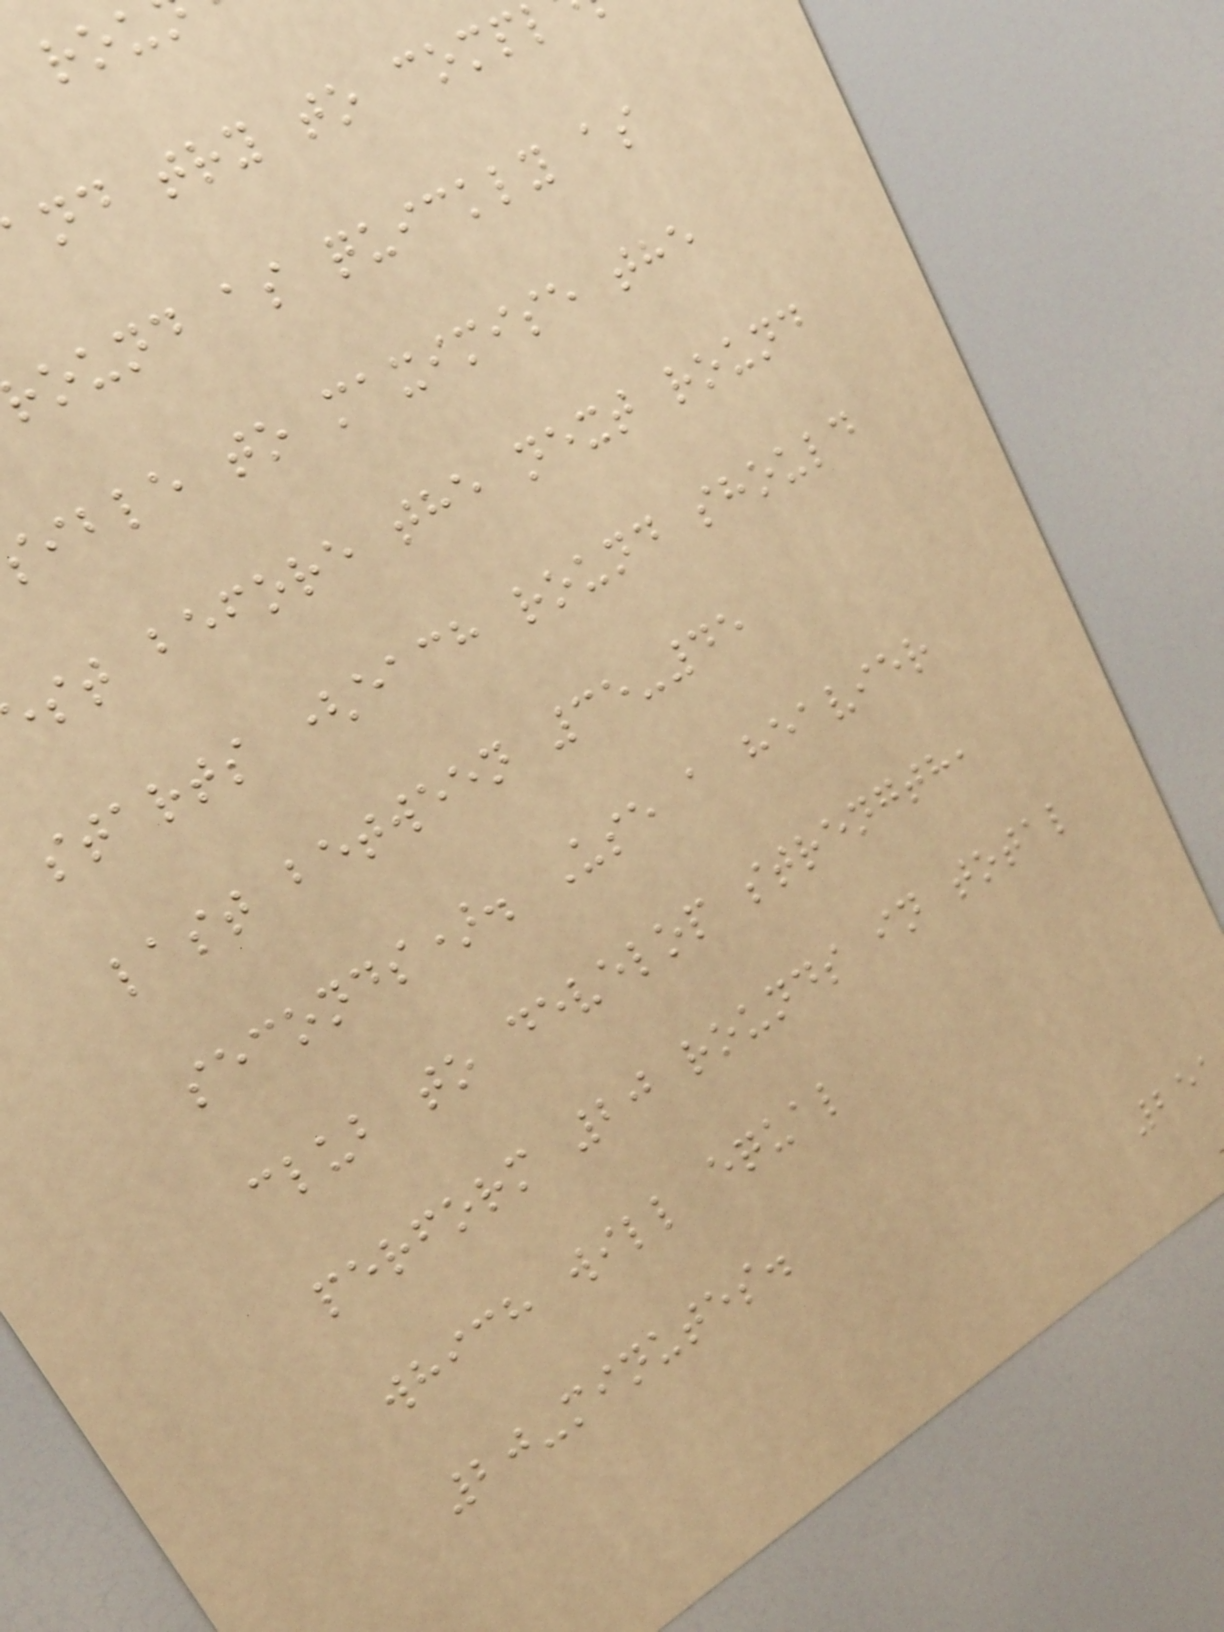nd try to comp
ound as quickly as
ible to maximise the
st before the next round
starts (each round should
last between 35-45
seconds). Use a heavier
club to develop strength,
perform 20 rounds in total
which will equal
20-minutes.
